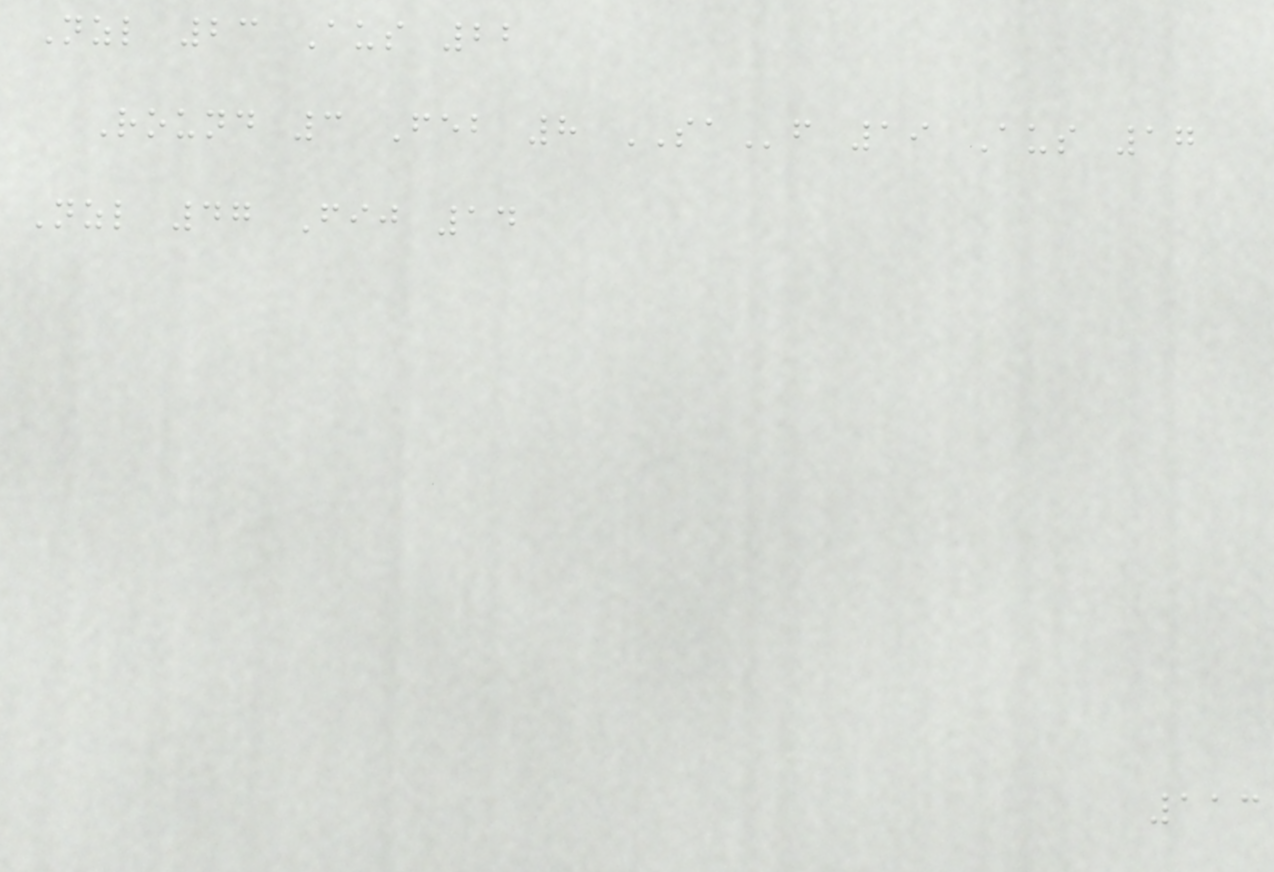Nzl 23 Aus 22
Round 3 Feb 8 SAf 19 Aus 17
Nzl 47 Fij 14
113
